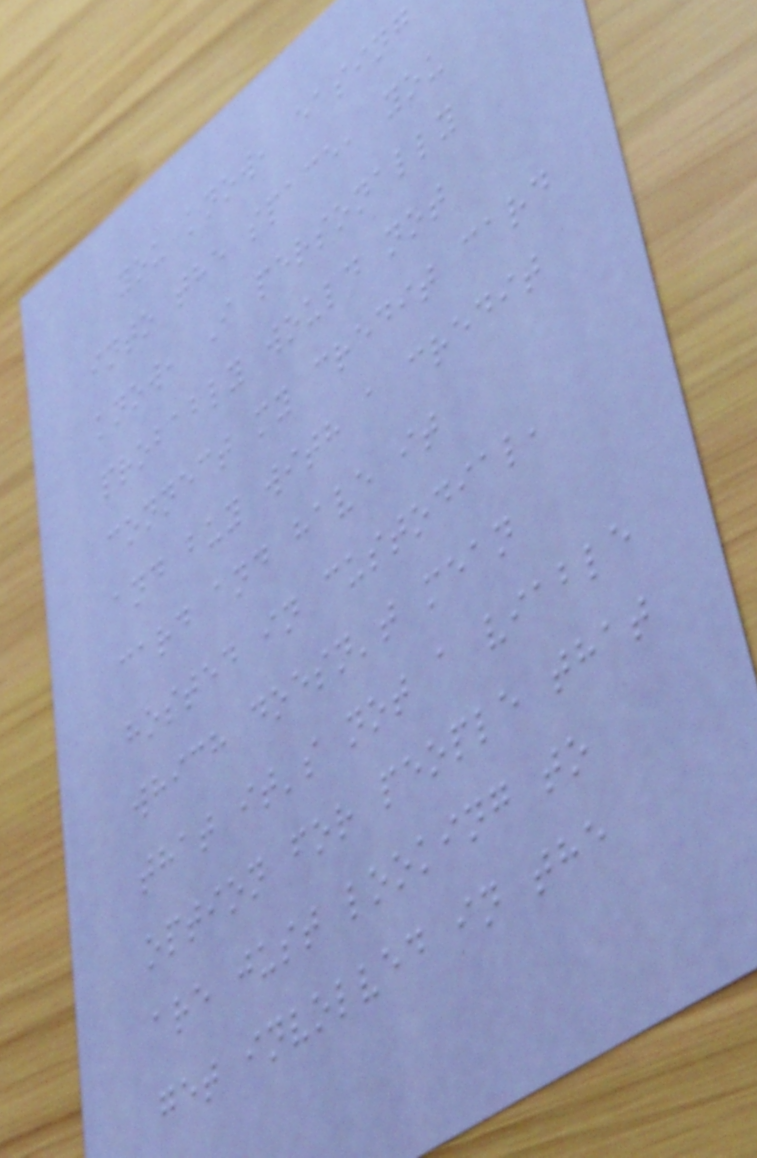you know, easing
into the space, you
know, I personally
probably would not
connect my credit card
and buy with a credit
card and have it
hosted in custodial,
which doesn't mean
that it's not a viable
option for people that
are just looking to
get involved in the
